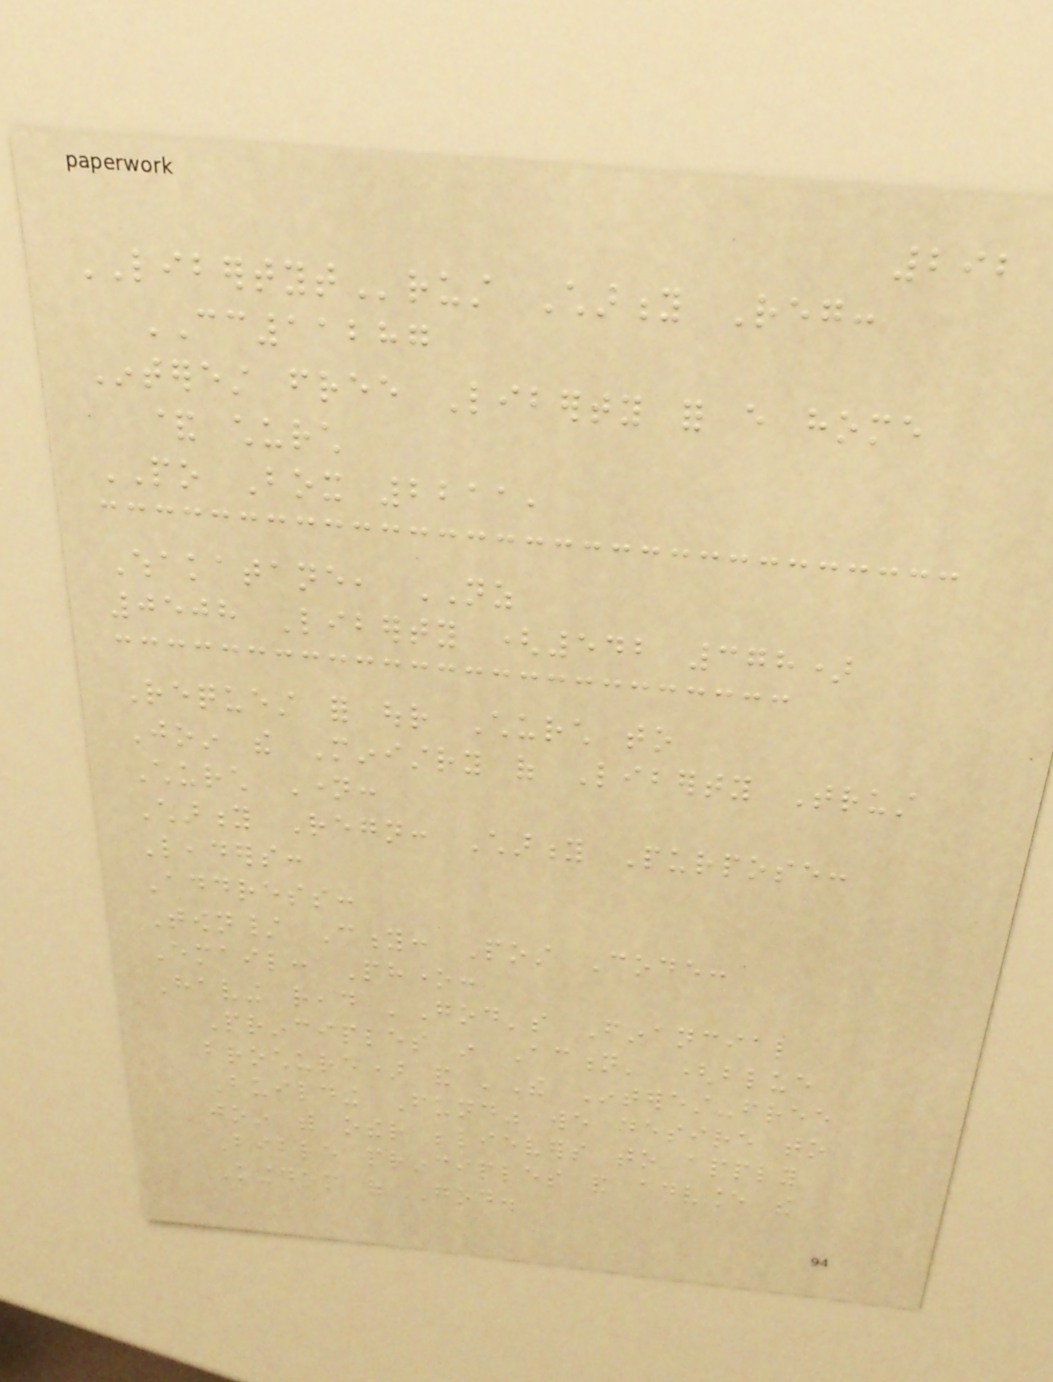292
LIBERTYTrust Charity Reg:
CC11287
Interest free Liberty for every home
& church
PO Box 2211,
Whakatane, NZ
0508 Liberty (542 378)
Request for our Church to
Join the Ministry of Liberty Trust
Church Name:
Charity Regn: Charity Purpose:
Leaders:
Address:
Town/ City: Post Code:
Email: Phone:
Having read 'God's Financial
Principles in Action' (blue
brochure) and 'The Interest-free
Building Fund" we desire to
join with other believers to apply
Bible principles and advance the
Kingdom of God.
